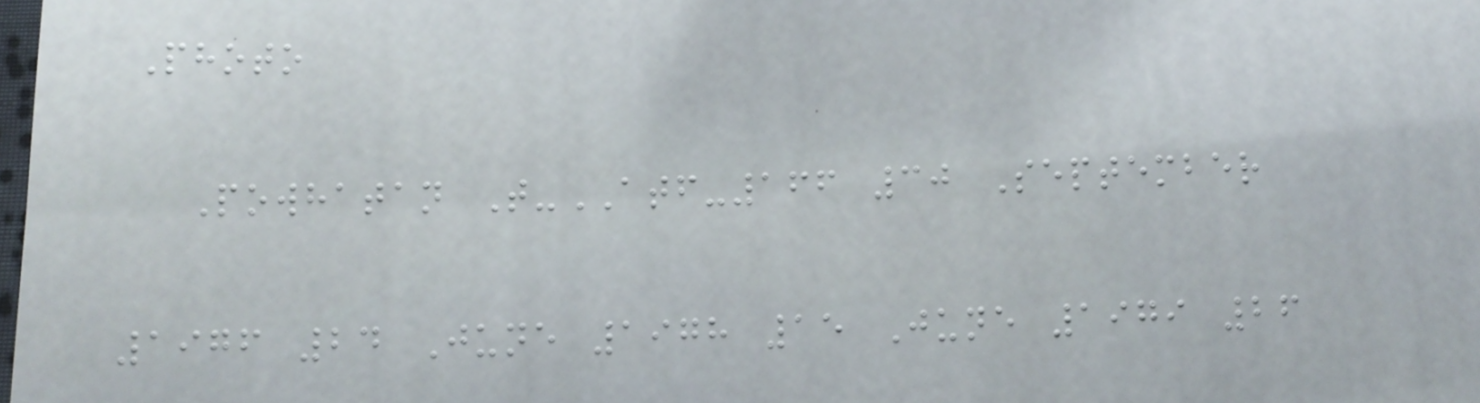Photo
Powhatan T-ATF-166 30 September
1976 24 June 1978 15 June 1979 26
